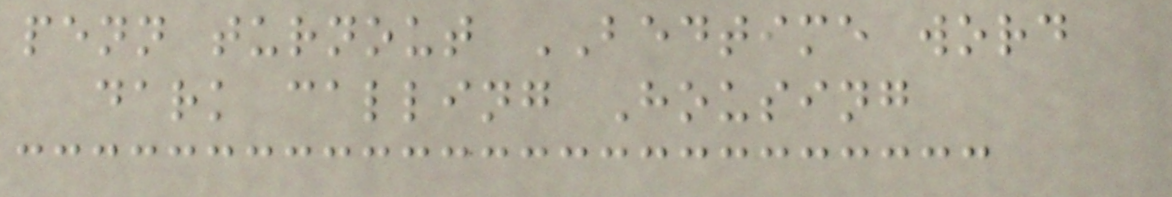penn turnout BEDTIME word
dark calling Housing
